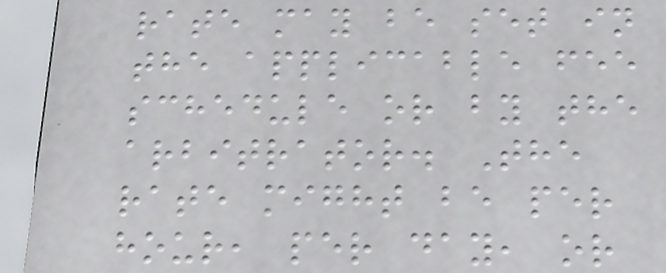rate may be set in
the applicable fee
schedule or by the
arbitrator. The
rate might be per
hour, per day, or
